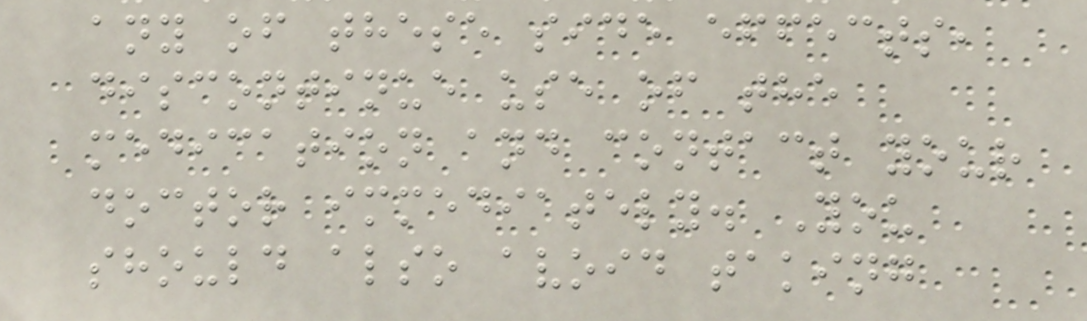any of these side effects,
discontinue use of the
medication and contact your
doctor immediately. You
should also avoid taking
